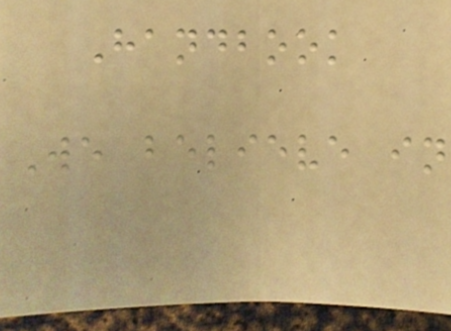Handbook
We believe in
